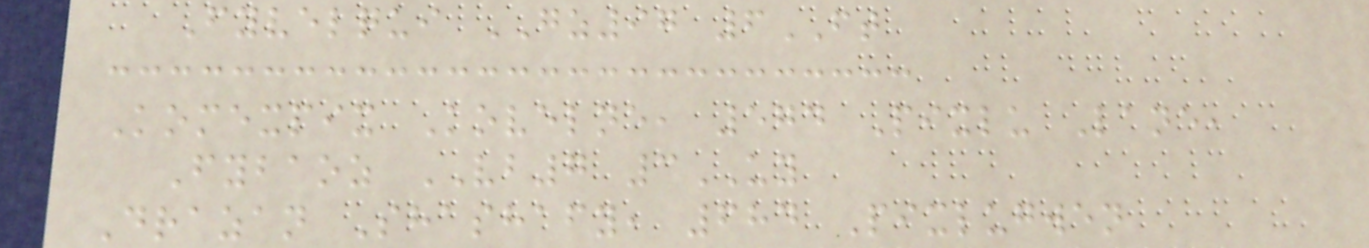Fyvelqui GZ97 6FT
Komexpix Kovelne, 574 Pixlu Lane,
Fybaoz VB7 3UY
Drazan Shashafy, 684 Pixlugwen
